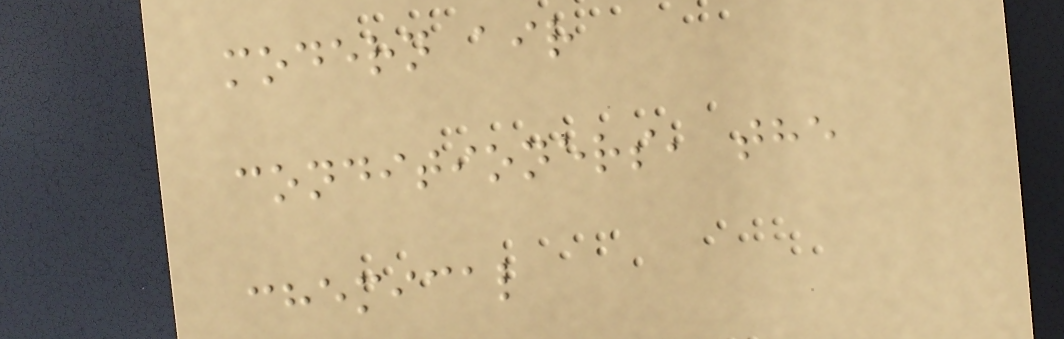modern air
conditioners, the
chemical
